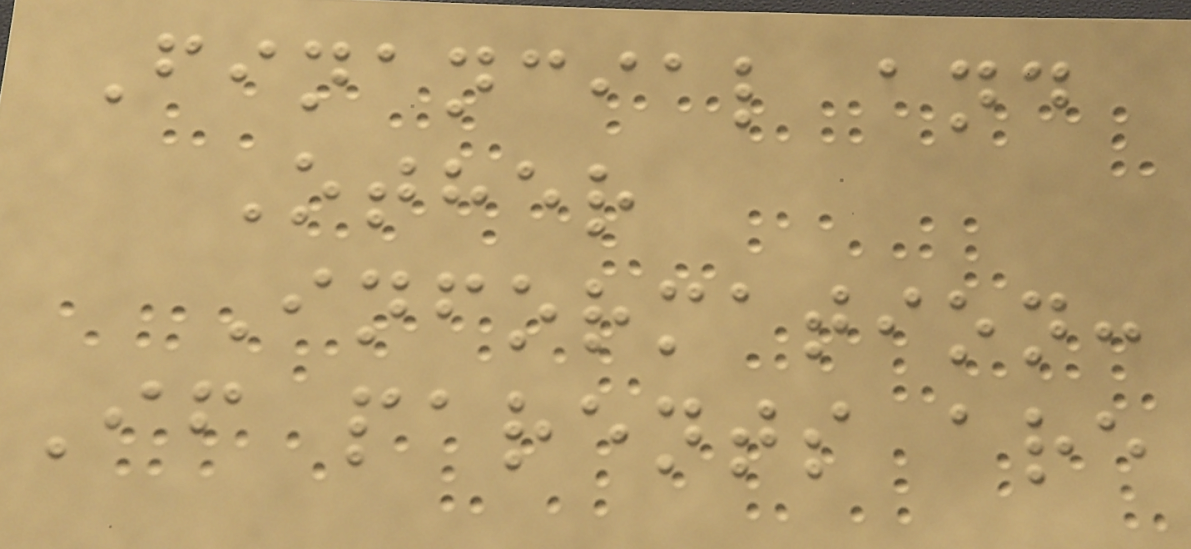Financial and
Other
Information:
If parents are
